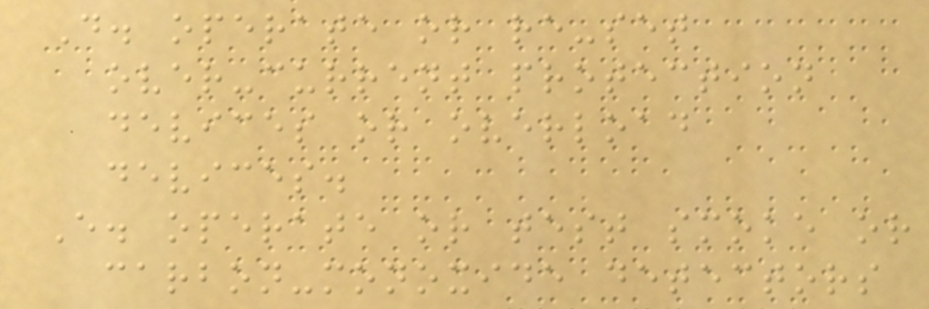D. operate or re-set
over-current protection
devices or overload
devices.
E. operate or test smoke or
carbon-monoxide detectors
